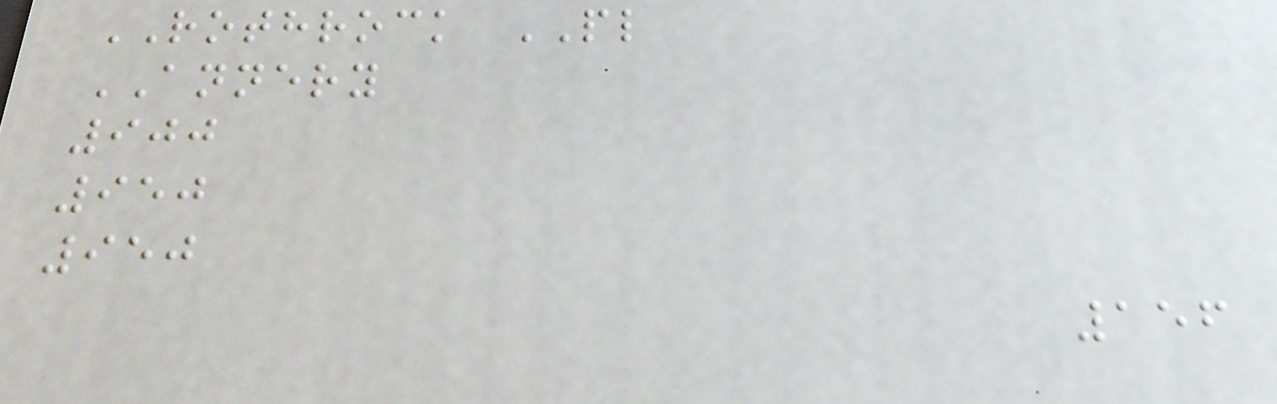ROTHROCK PL
ANNERY
900
950
950
156
